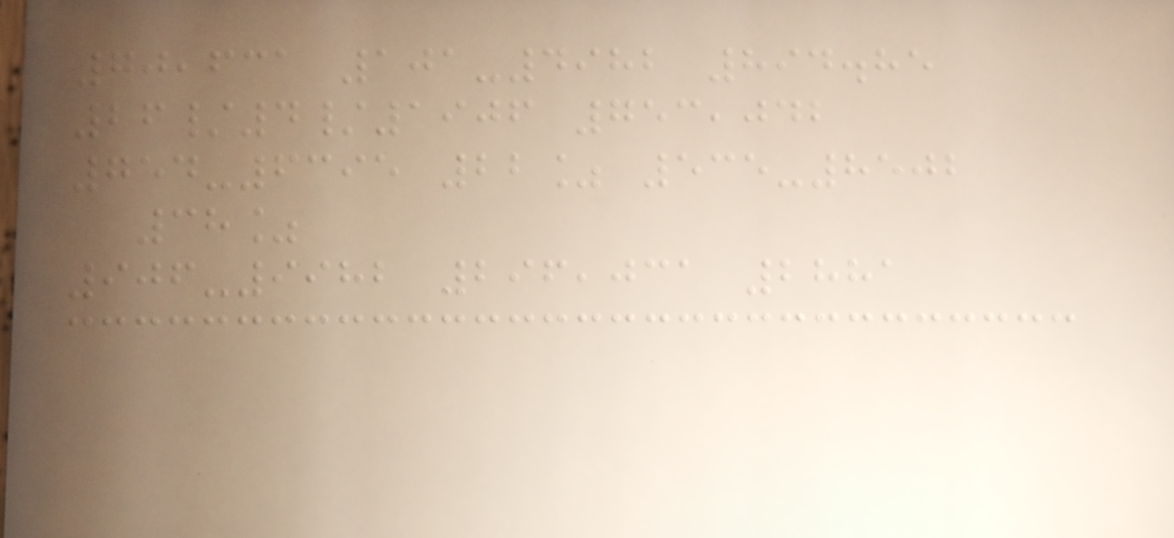70,631 101-4982 894.85
26/4/1906 753,042
754-6395 22% 535-8502
38%
906-9982 296,031 2881
